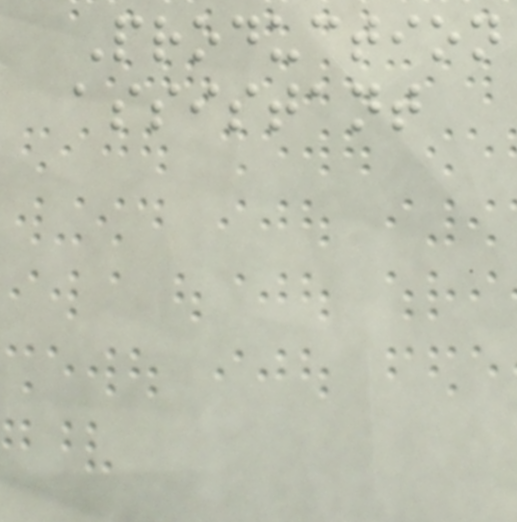Production
assistant
